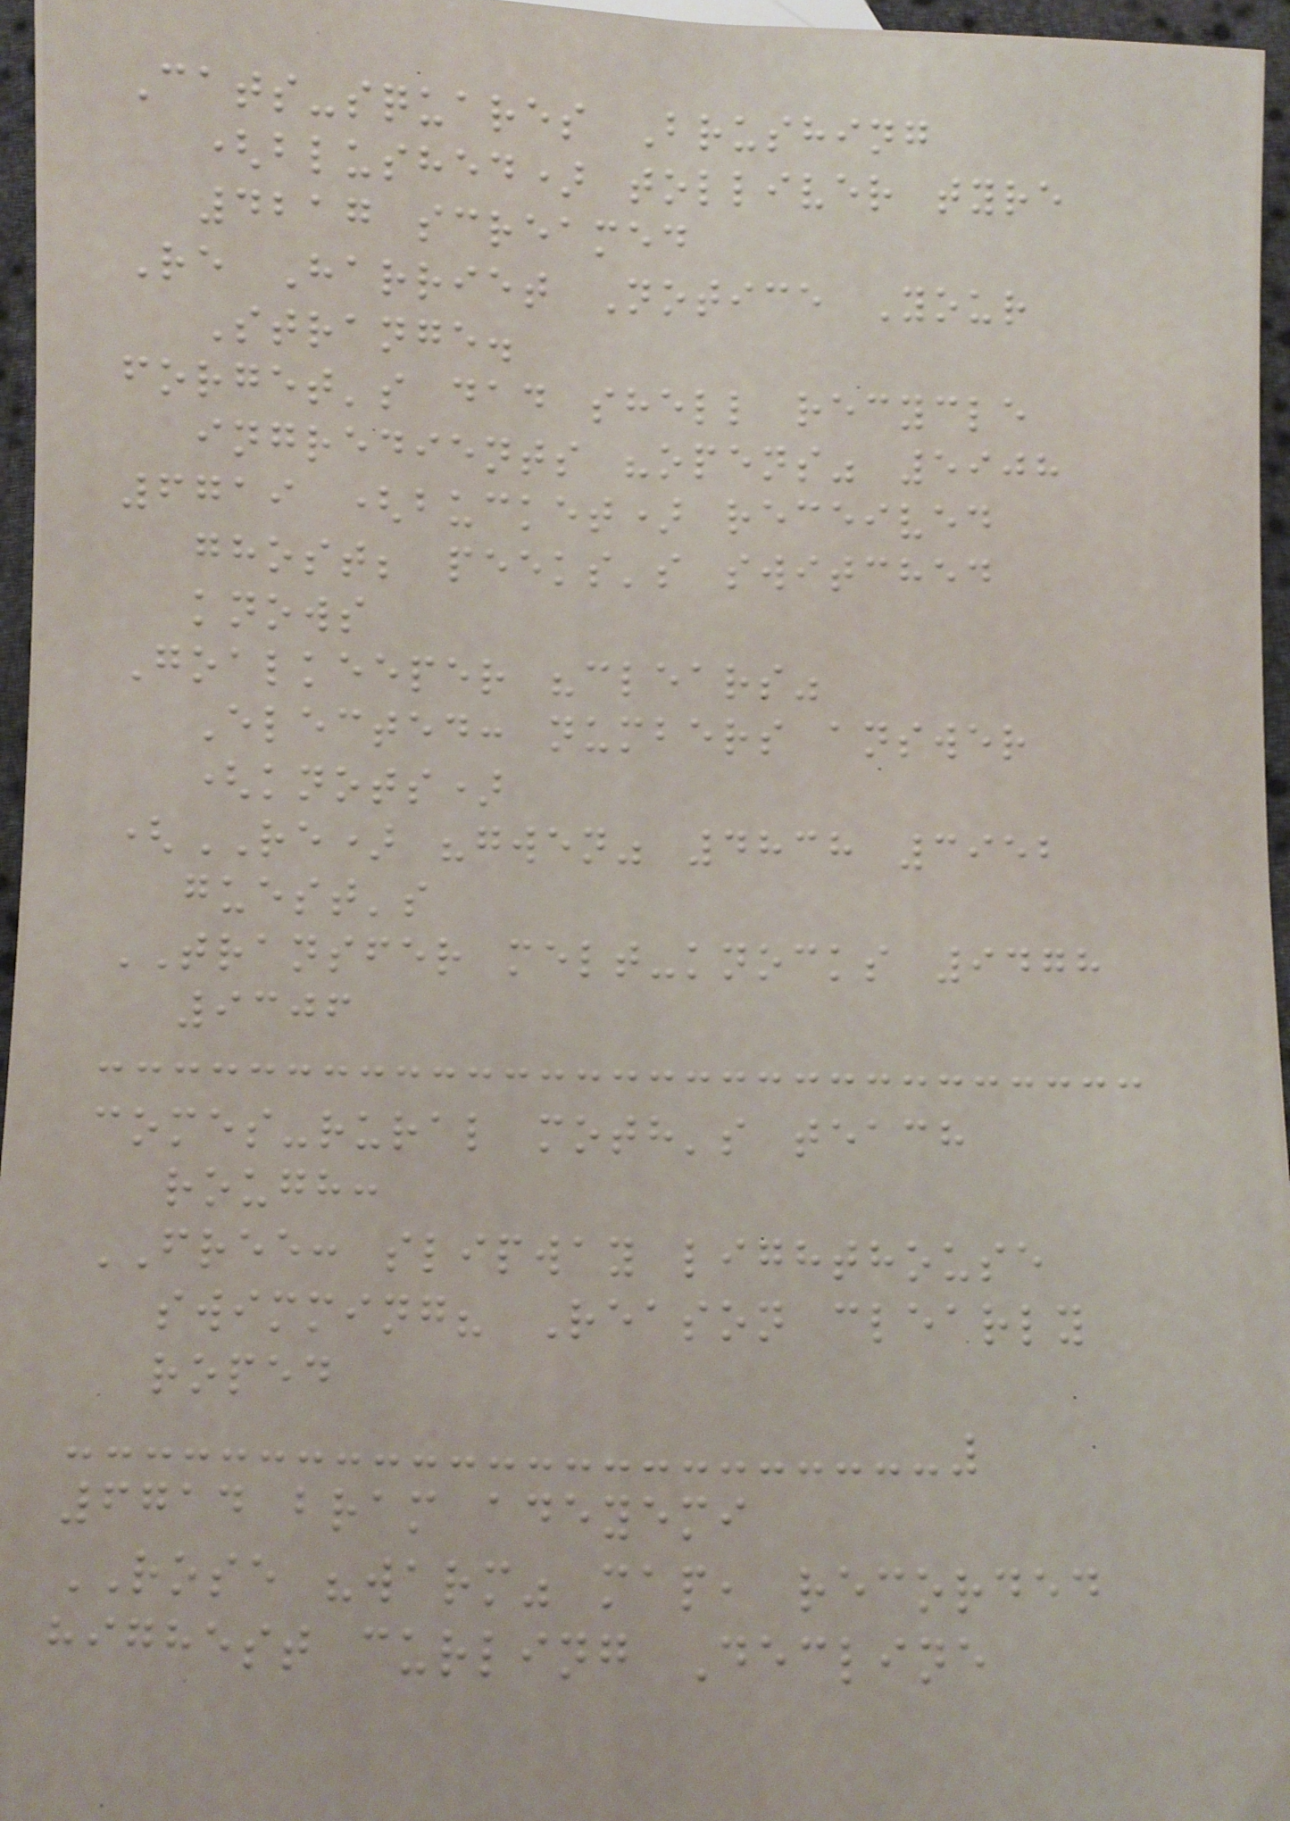Cats-squares Brushing
(blushed) tolliver tyre
4217 screamed
Re Harriet Notice Your
Strange.
forget's dad shell recycle
ingredients "opens" 5908
6719 (bucket) received
ghost; peeks's switched
knows
Goalkeeper "clears"
Elected: numbers answer
(knots)
(RE) "gwen" 4838 3952
guest's
TRANSFER melt-knocks 9478
9306
comes-rural moth's teach
rough:
FREE: slipway lighthouse
swimming? Reason clearly
roped
6714 bram adeyemi
ROSE "warm" map, recorded
highest curling Decline
